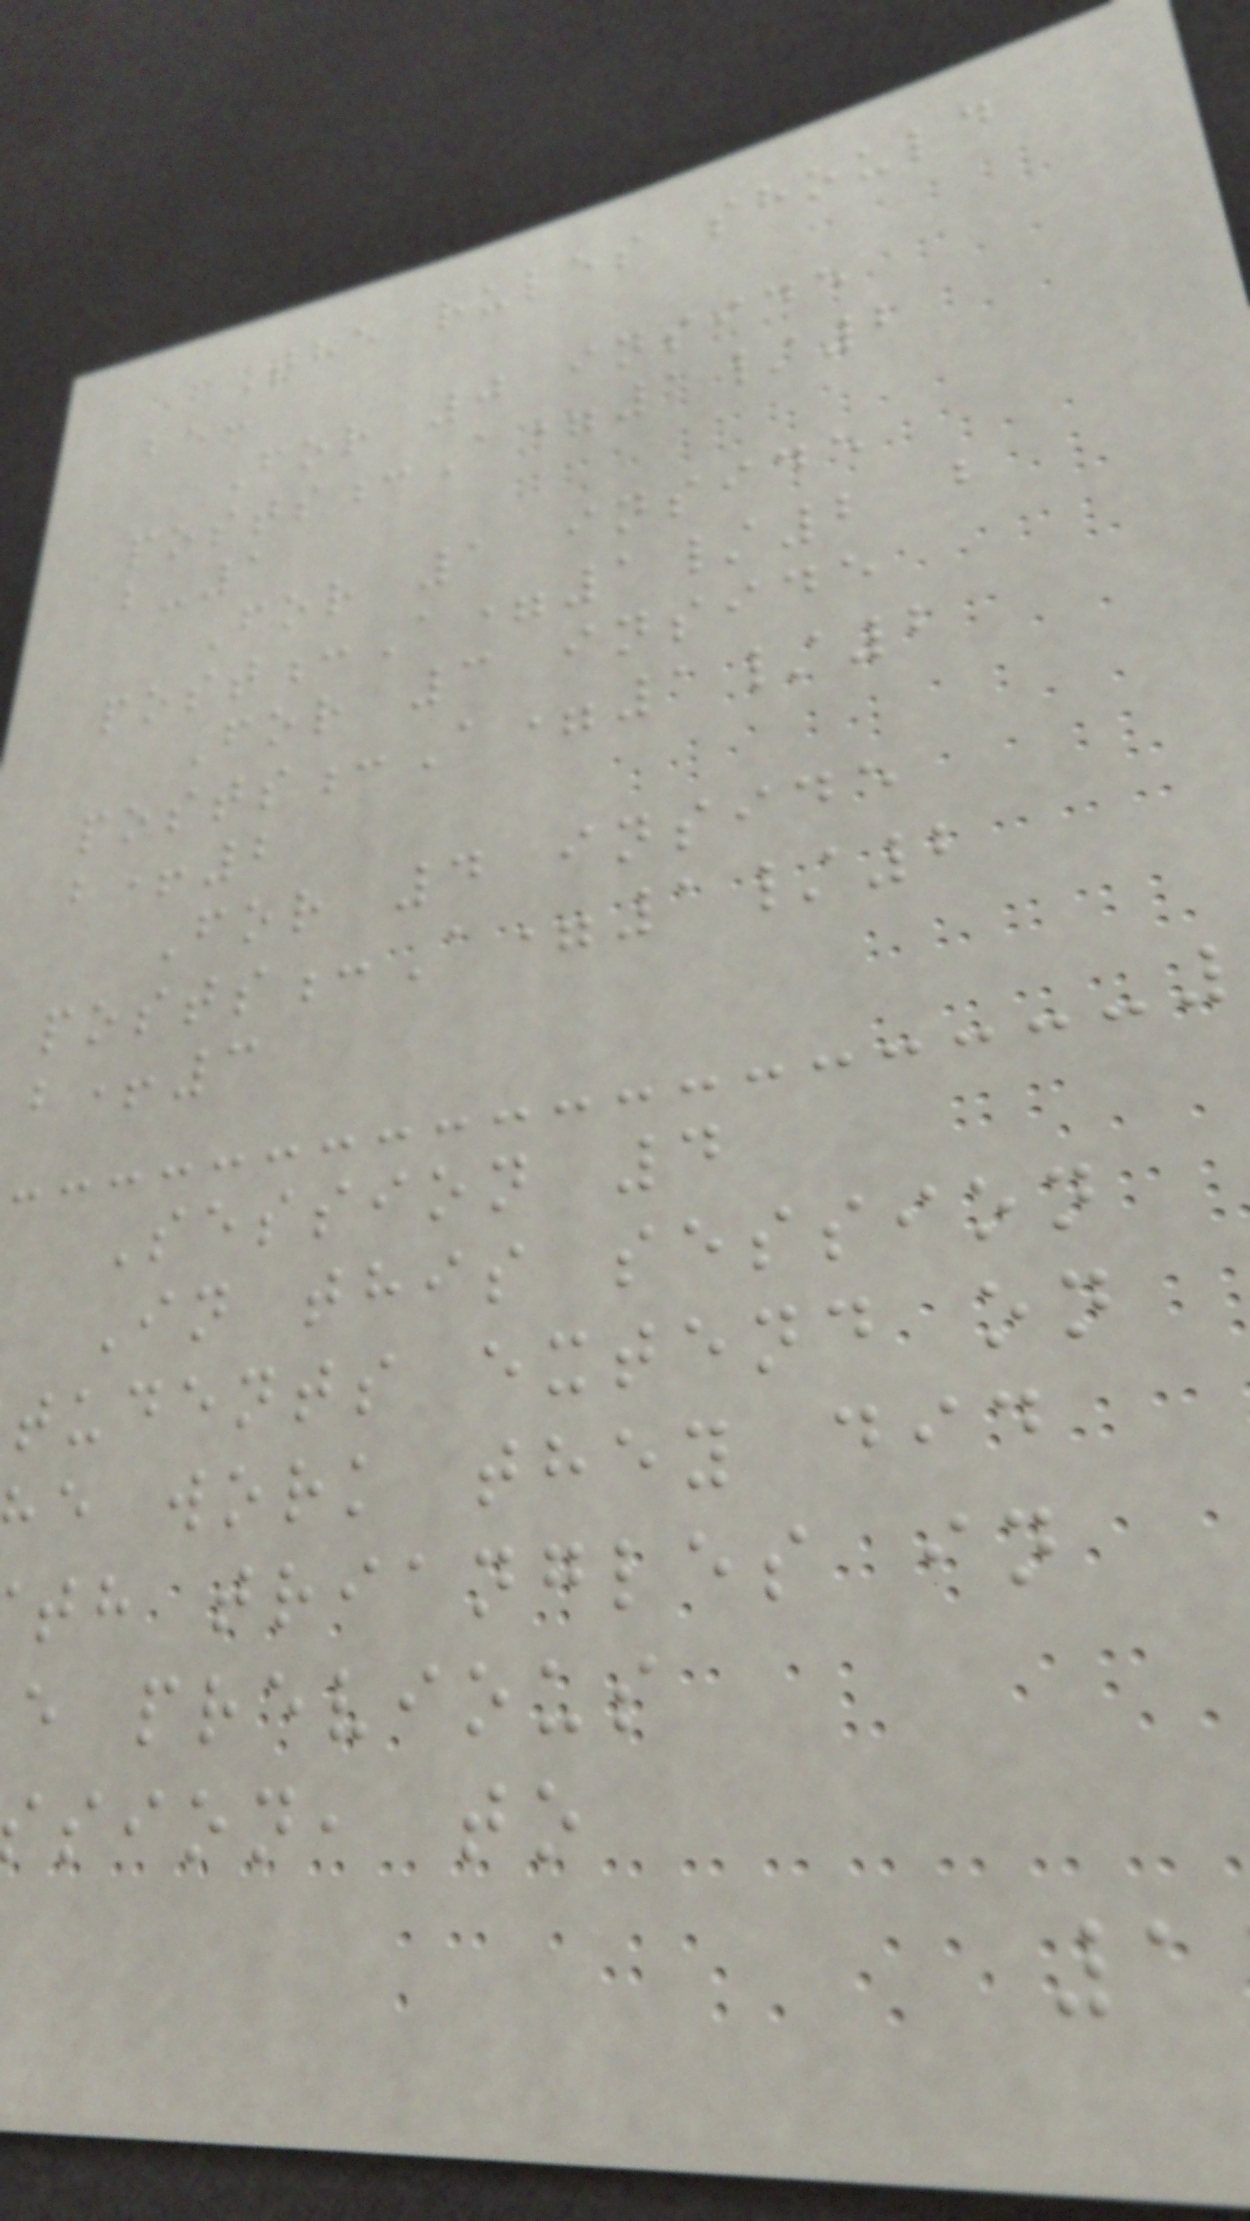The rules should
be:
For 0 inside
posts:A=1/2
b-1
For 1 inside
post:A=1/2 b
For 3 inside
posts:A=1/2
b+2
For 4 inside
posts:A=1/2
b+3
Session 4
In this session
tudents extend on
e work they did
th triangles in
e previous
sion, to
